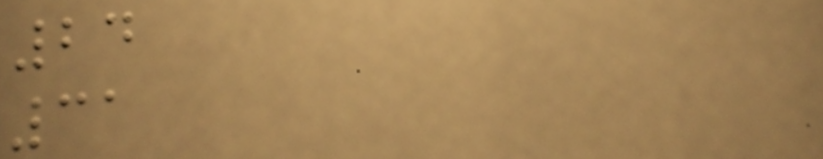24
31
